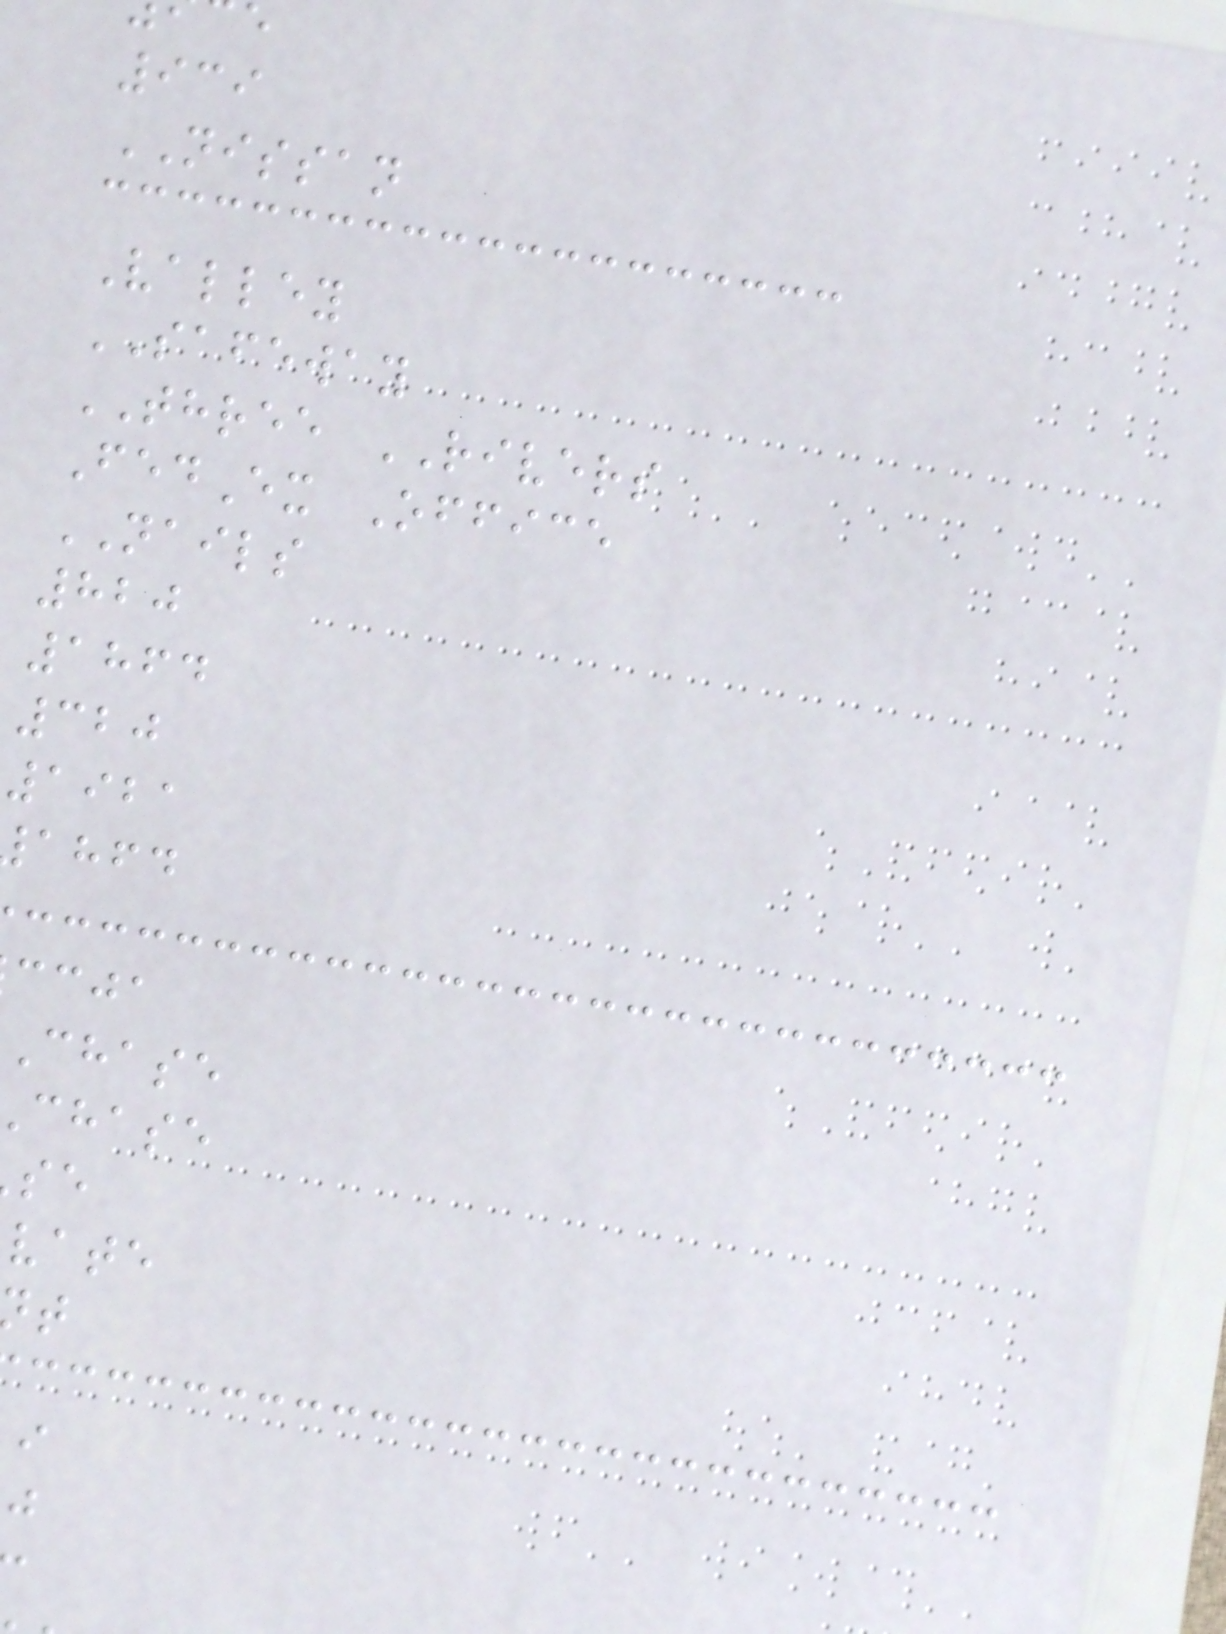939
NISSAN
Valley
SAFEWAY
THREE RIVERS
FedEx Office
NAILS
820
1864
320
1921
ahfd
ccja
chase
chase
vate
